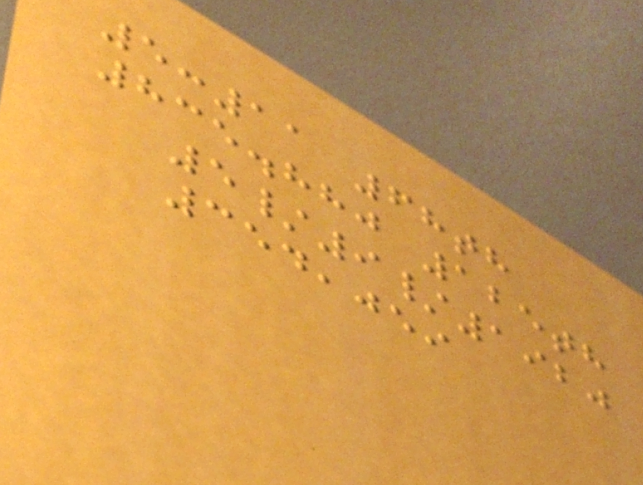5:11 68th
835.880 125th
5/9/1920
354,059
